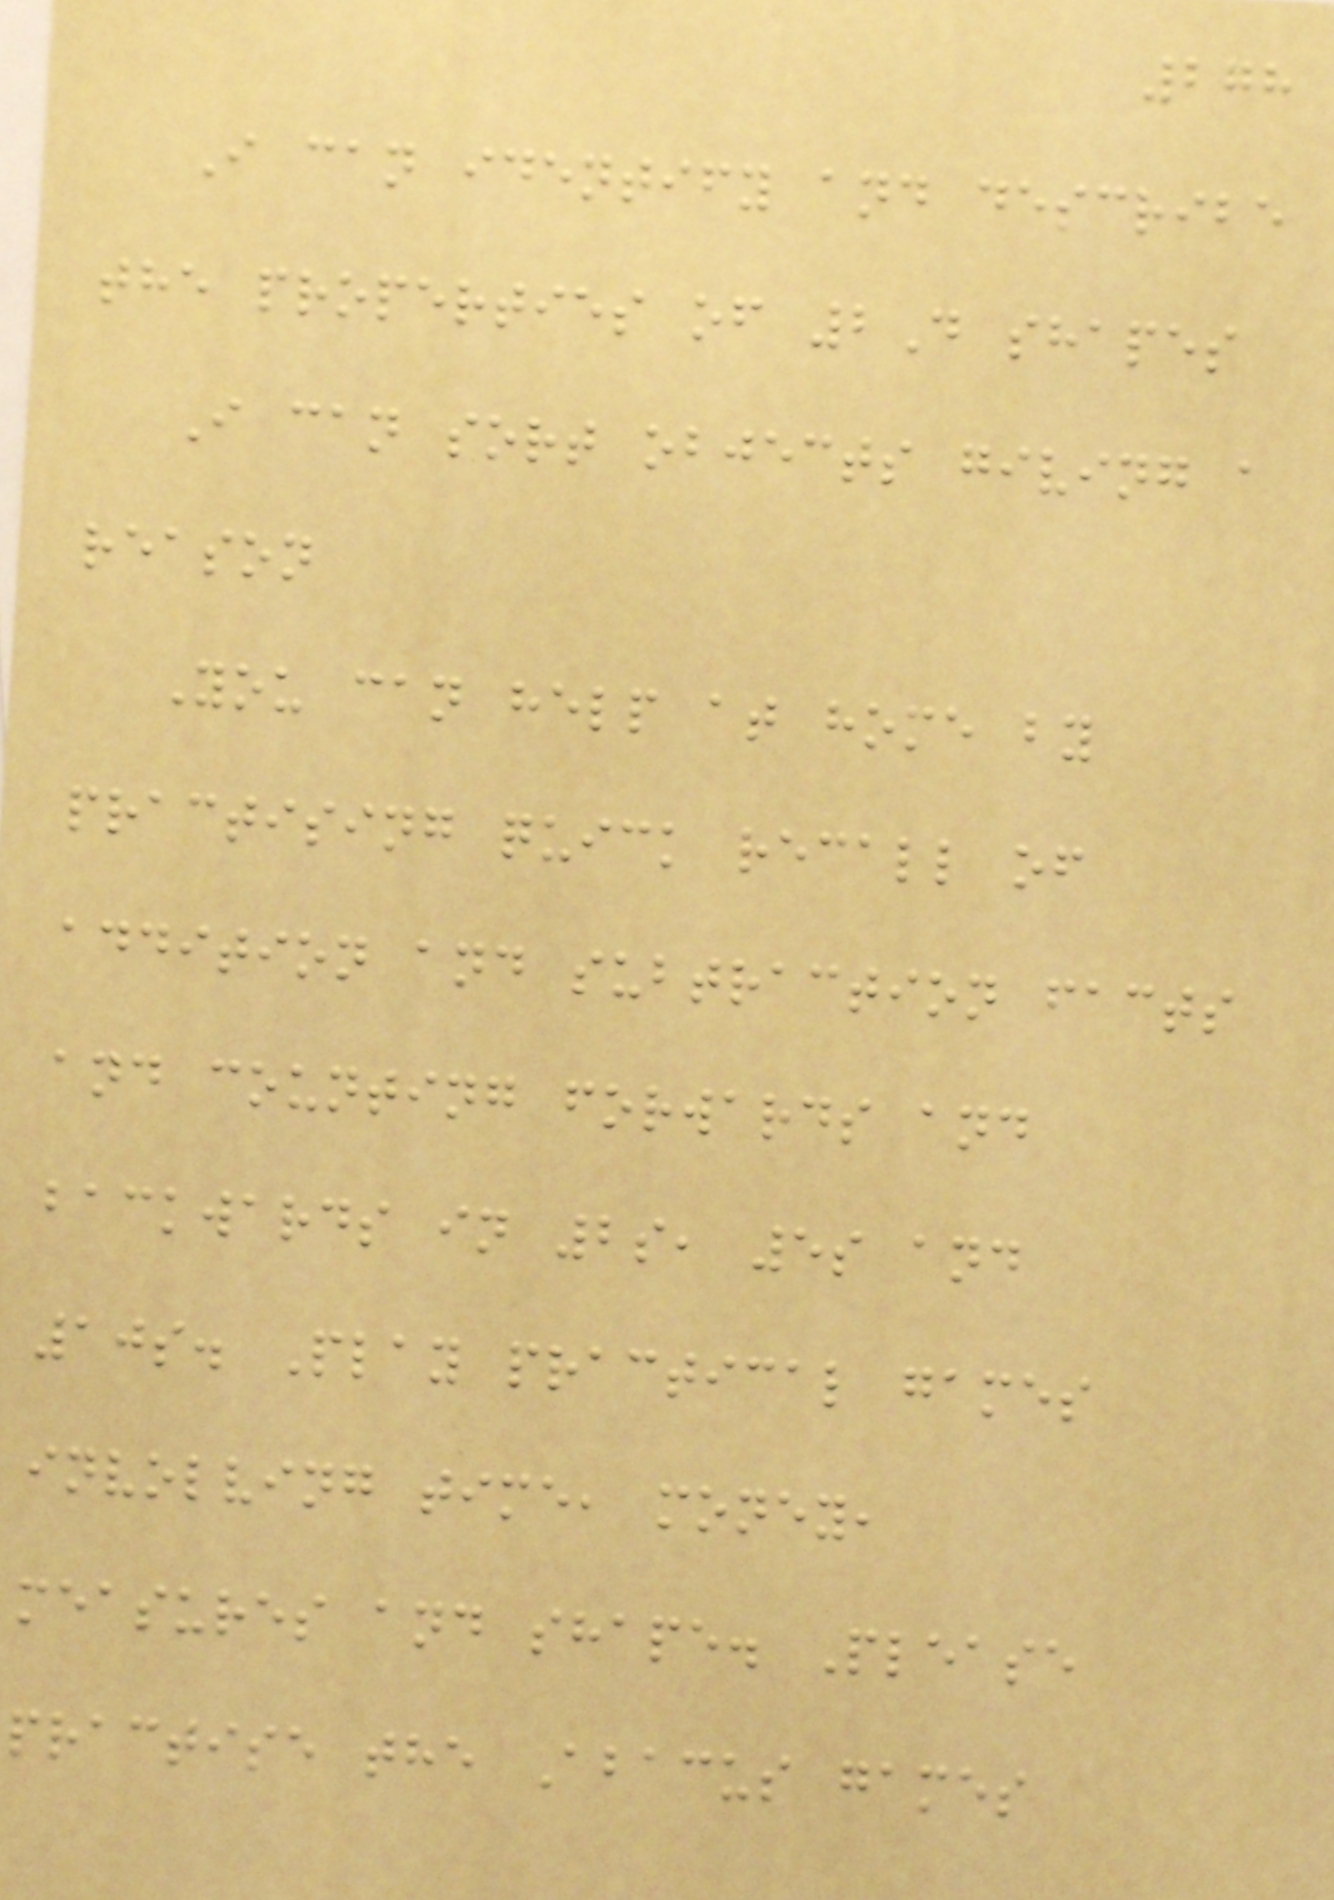278
I can identify and describe
the properties of 2D shapes
I can sort objects giving a
reason
You can help at home by
practising quick recall of
addition and subtraction facts
and counting forwards and
backwards in 2s, 5s and
10s. Play practical games
involving time, money,
measures and shape. Please
practise the Abacus games
